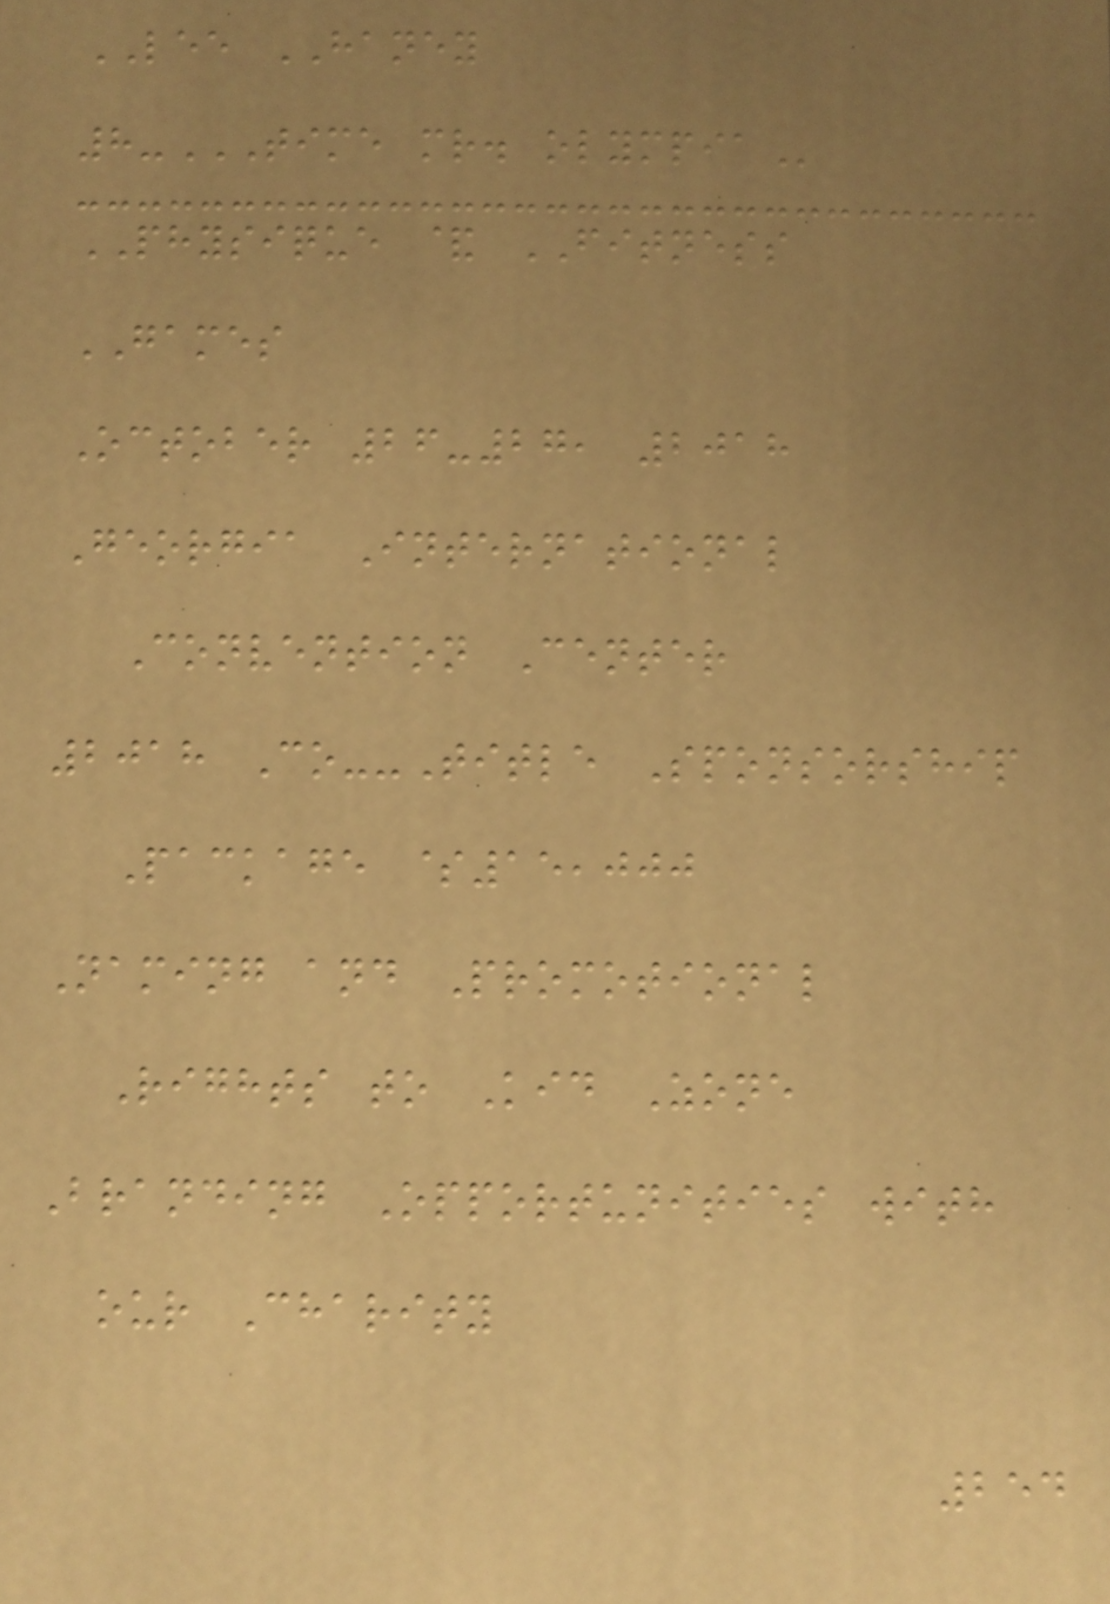LEE HANEY
8-TIME MR. OLYMPIA
PHYSIQUE & FITNESS
GAMES
October 26-27, 2018
Georgia International
Convention Center
2018 Co--Title Sponsorship
Package $15,000
Naming and Promotional
Rights to Kid Zone
Branding Opportunities with
our Charity
254
